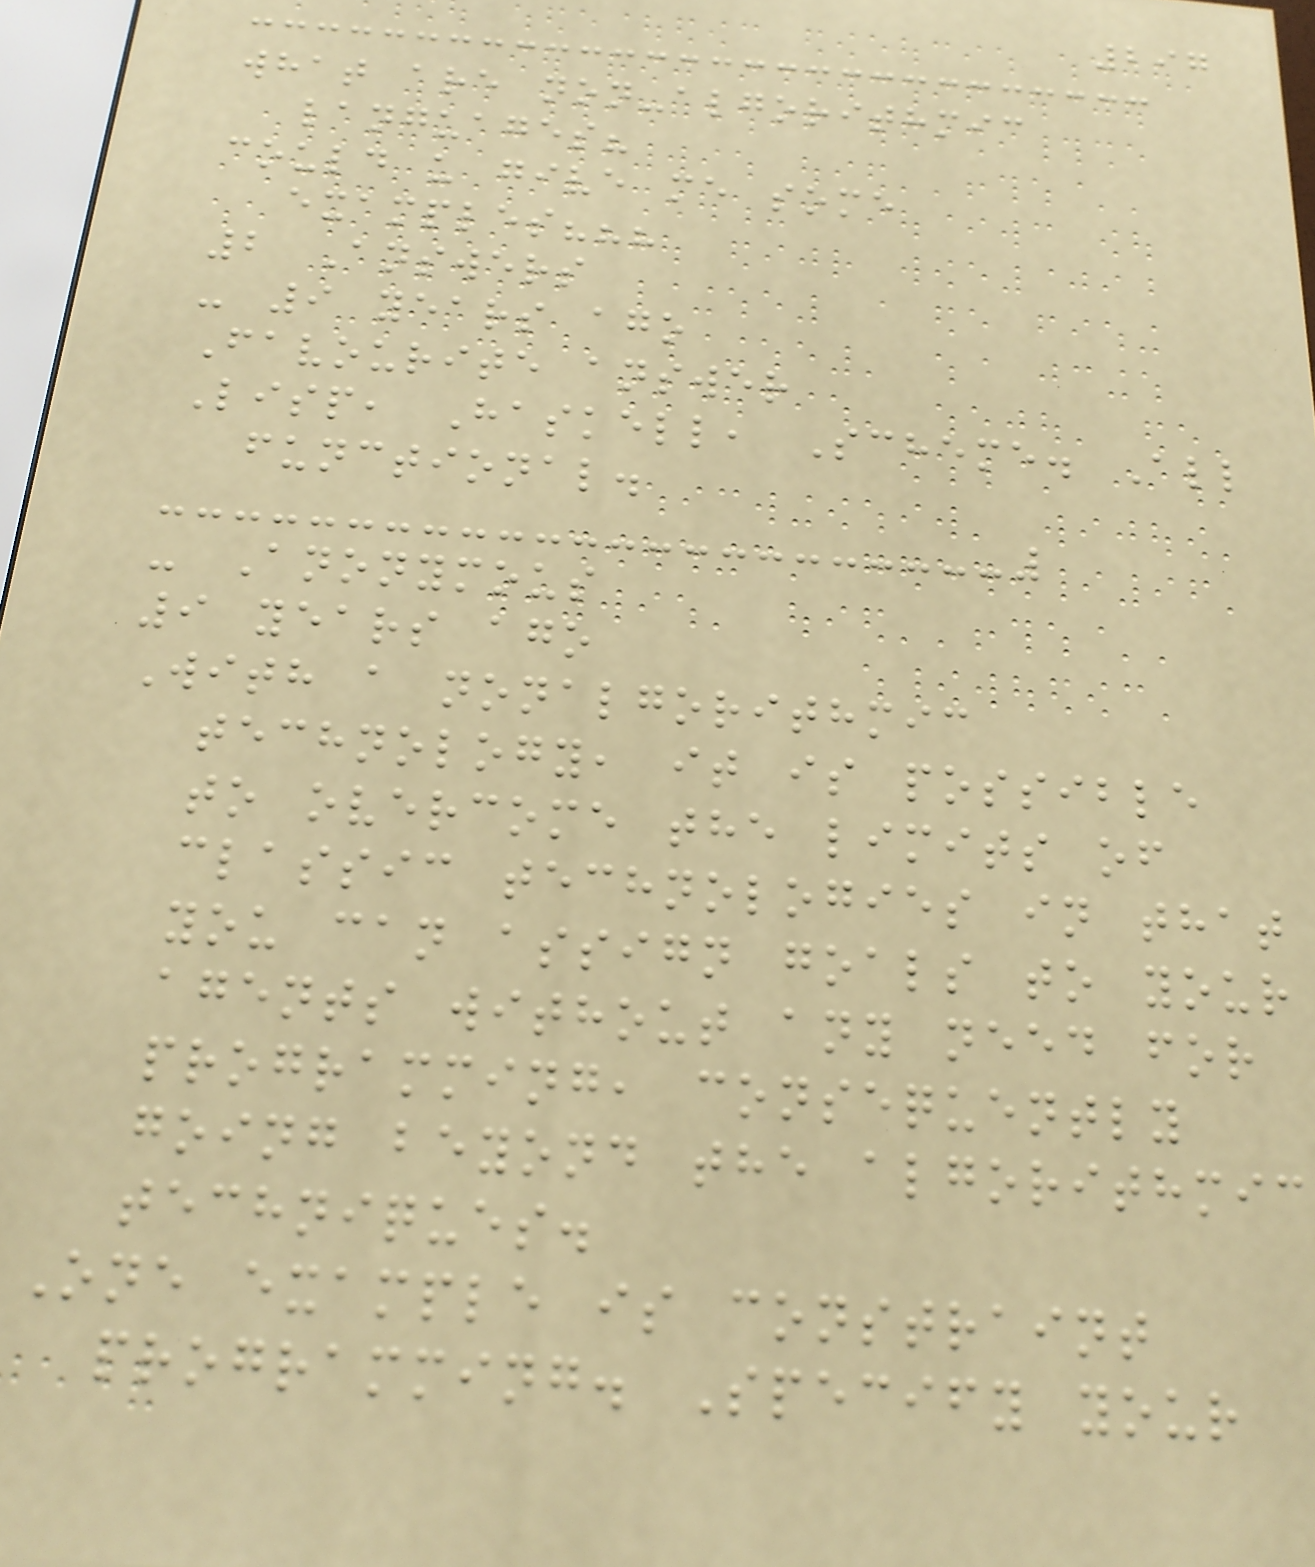297
what are non-algorithmic
languages?
could u give me some
examples???
2 Answers
- 9 years ago
Favourite answer
Lisp, Haskell, Scheme. All
functional.
- Anonymous
9 years ago
With a nonalgorithmic
technology, it is possible
to overcome the limits of
classic technologies in that
you can assign goals to your
agents without any need for
programming, consequently
going beyond the algorithmic
techniques.
One example is constraint
programming. Specify your
